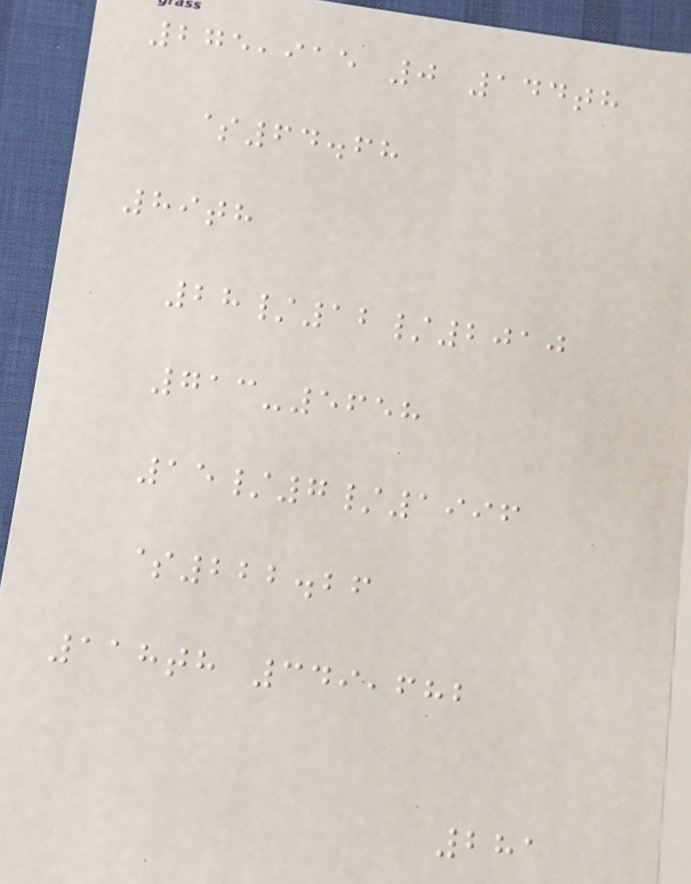275,915 0 144th
$64.68
89th
28/12/2010
713-5658
15/7/1996
$222.26
118th 349,682
281
